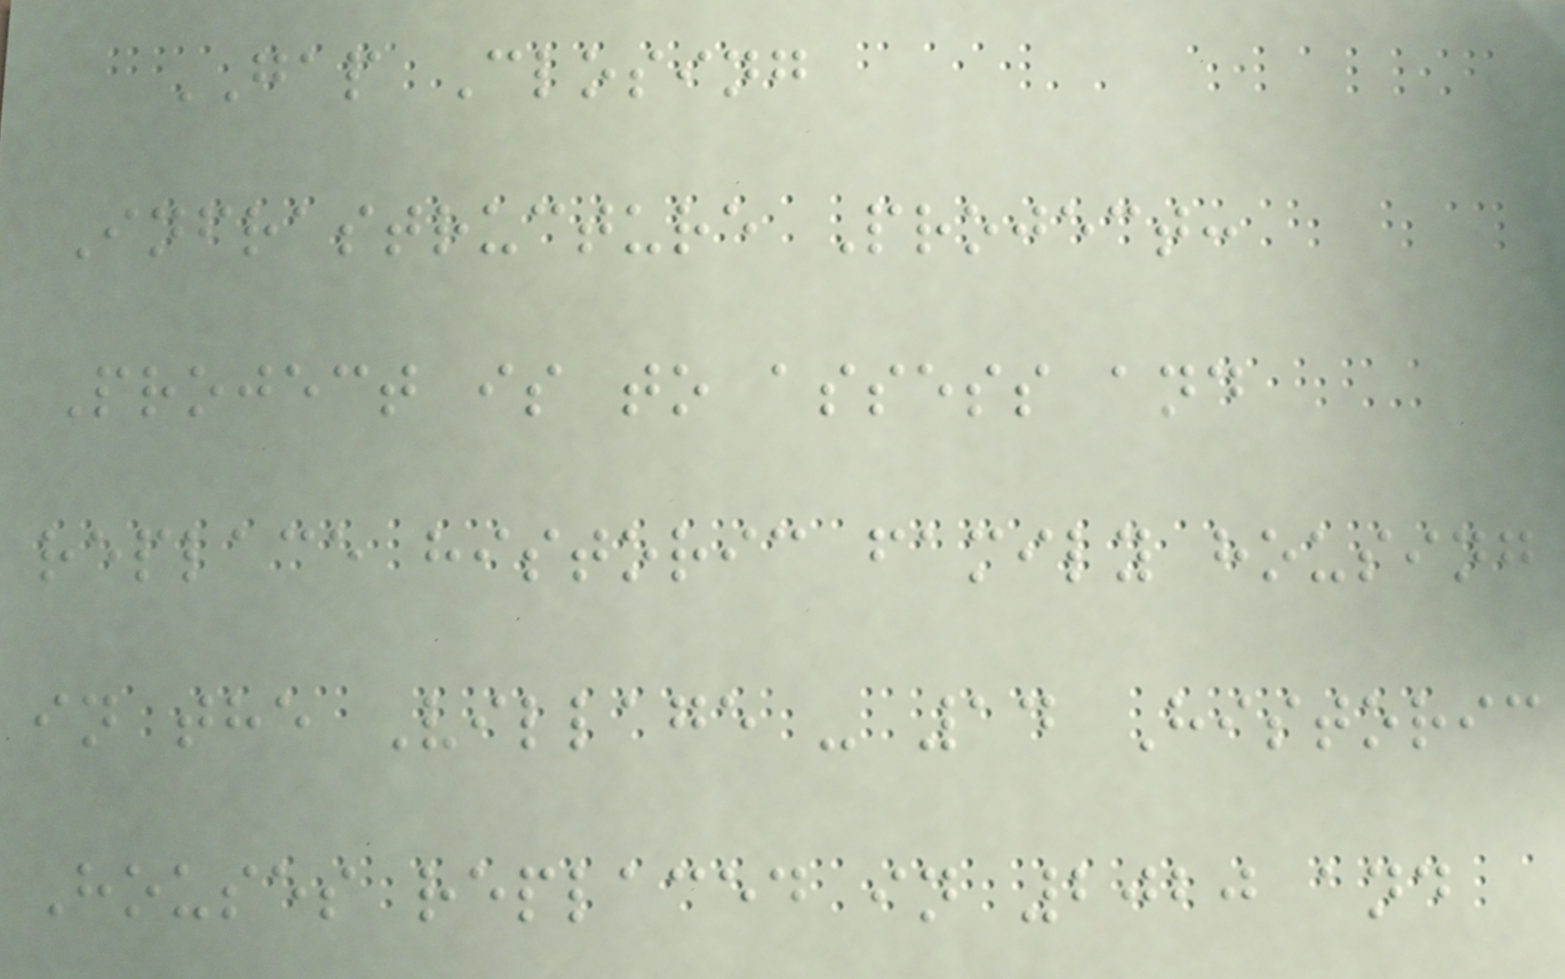GAP Closing
Infrastructure Project:
Project is to assess and
replace historic family housing
in the Village - 14 Historic
Houses replaced in 2020 and
